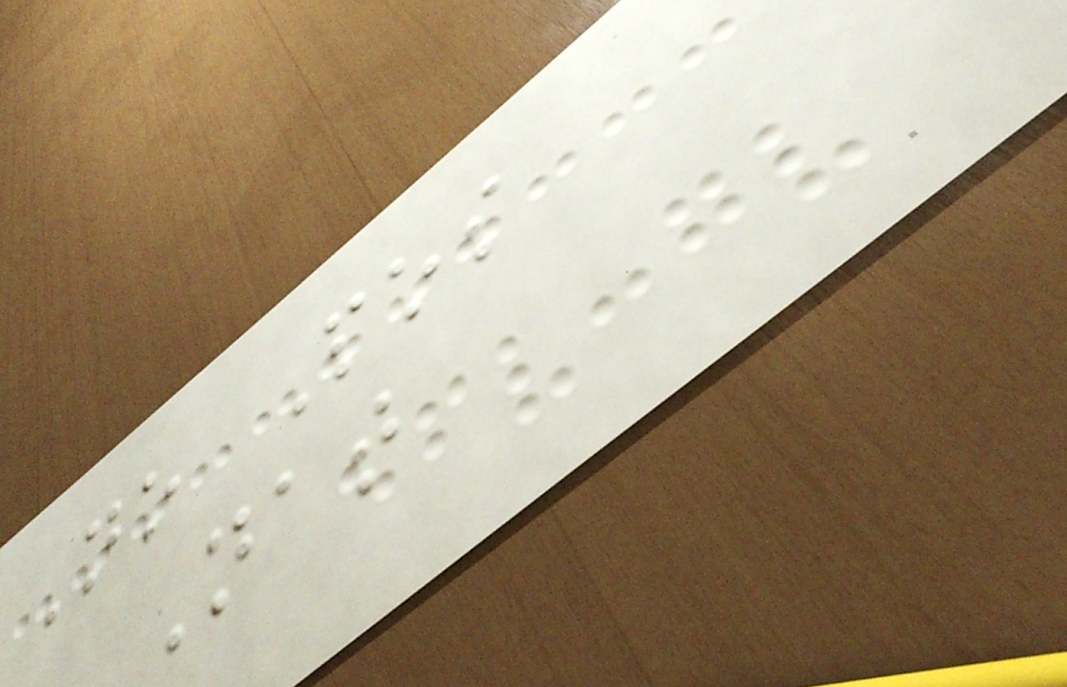No Pos
Nat
